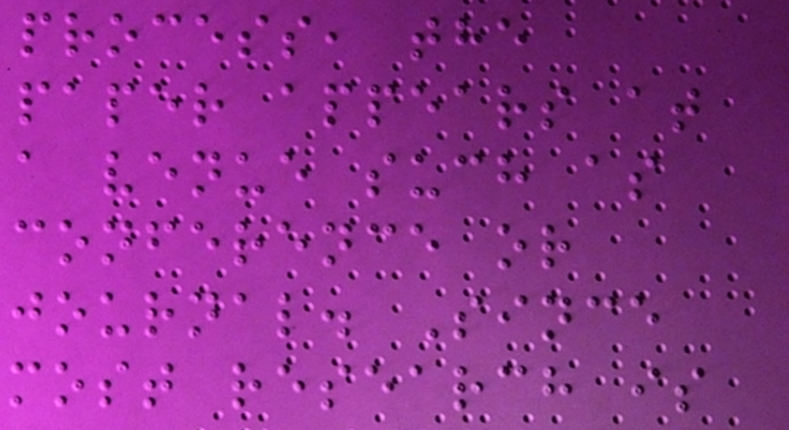process, the
paper appears at
a venue such as
conference or
journal. Since
most research is
